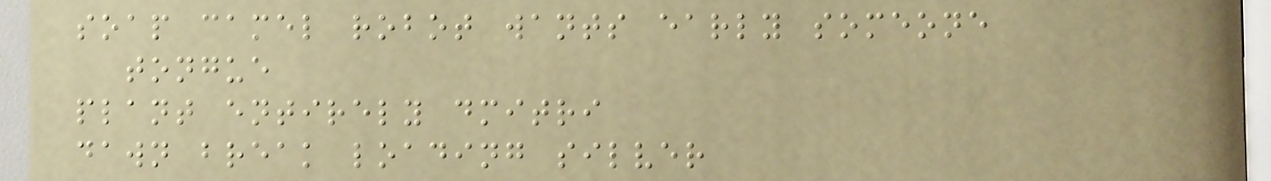soap camel robot wants early someone
tongue
plant entirely dmitri
dawn break loading silver
